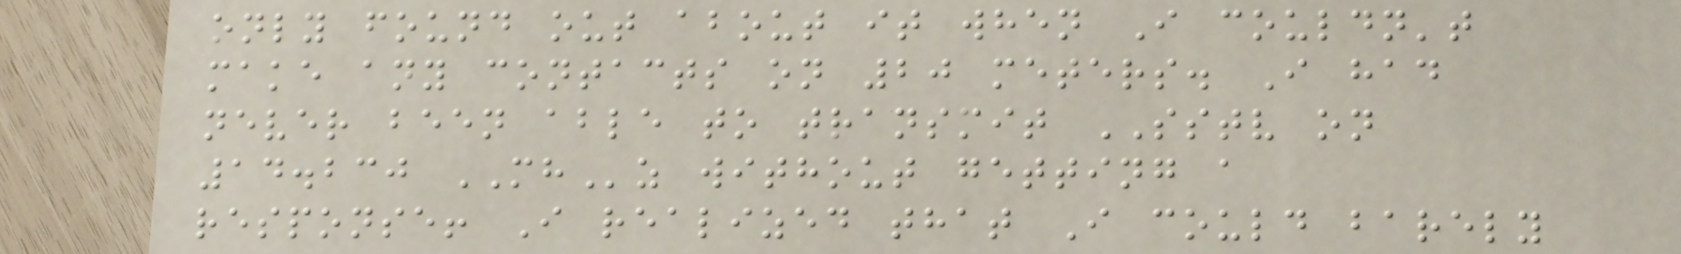only found out about it when I couldn't
make any contacts on 20 meters. I had
never been able to transmit SSTV on
14.230 MHz without getting a
response! I realized that I could barely
